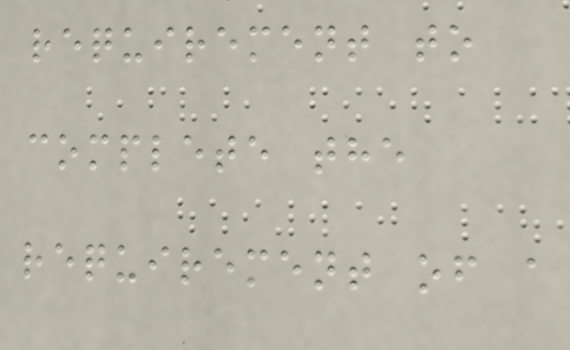requirement to
complete the
requirement of a
